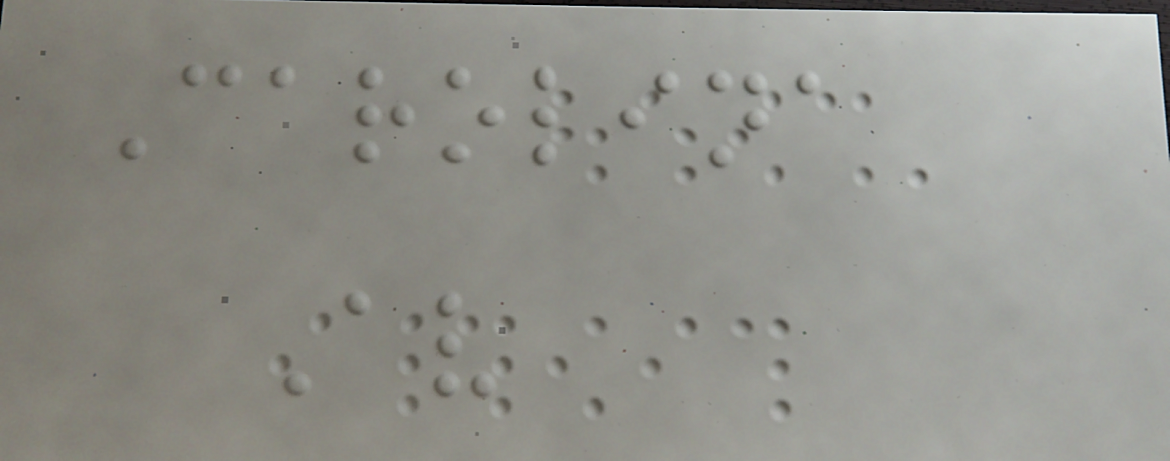Carolina
Av
